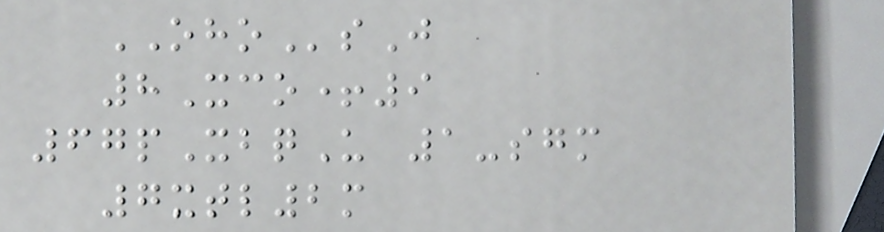OHOsJ
8Xco+9
67pXbqU 1-sgm
7xtl2m
